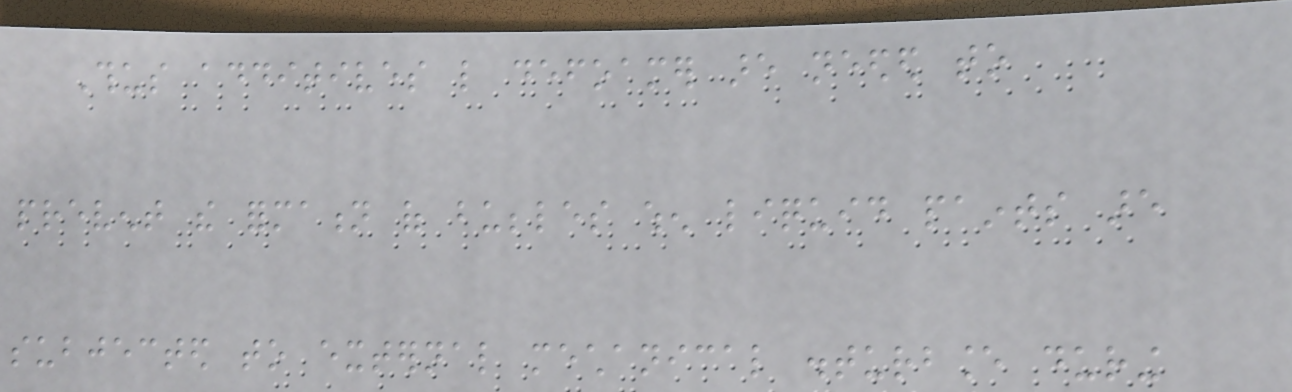Thus additives like defoamer are needed to
prevent the formation of bubbles when liquid paints are
subjected to external mechanical disturbance during
